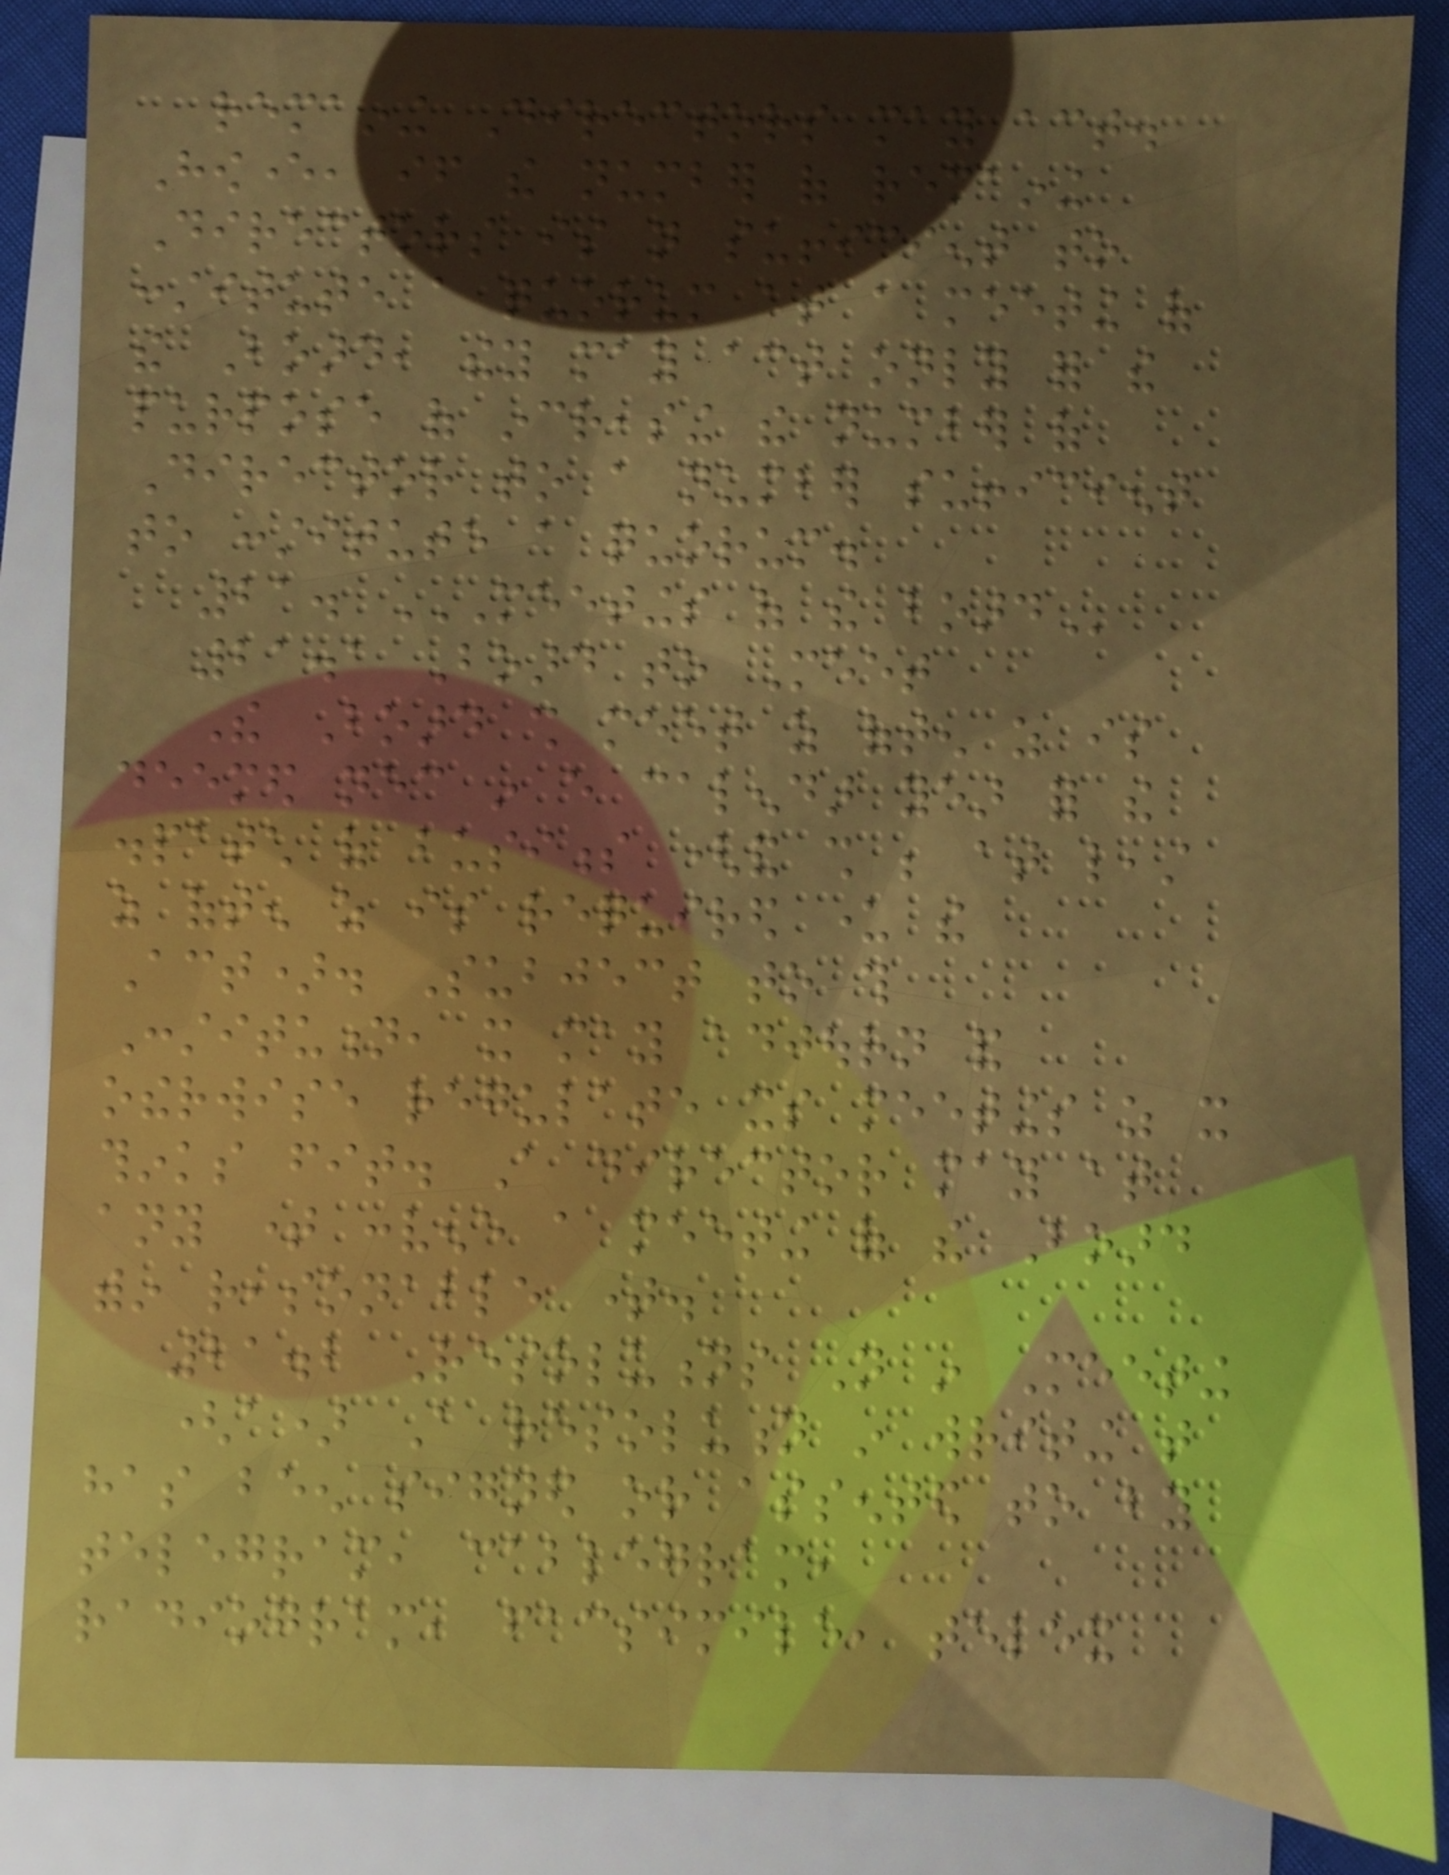remaining Directors may act.
However, if the number of remaining
Directors is not sufficient to
constitute a quorum at a meeting of
the Board, they may act only for the
purpose of increasing the number of
Director to a number sufficient
to constitute a quorum.
21. MEETINGS OF THE BOARD
21.1 Board to Meet
The Board shall meet as often as is
deemed necessary in every calendar year for the
dispatch of business (and shall be at least
as often as is required under the
Act). Subject to this
Constitution, it may adjourn and
otherwise regulate its meetings as it
thinks fit. A director may at
any time convene a meeting of the Board
within reasonable time.
21.2 Resolutions Not in Meeting
(a) A resolution in writing that
has been signed or assented to by
telegram, cablegram,
radiogram, facsimile, telex
